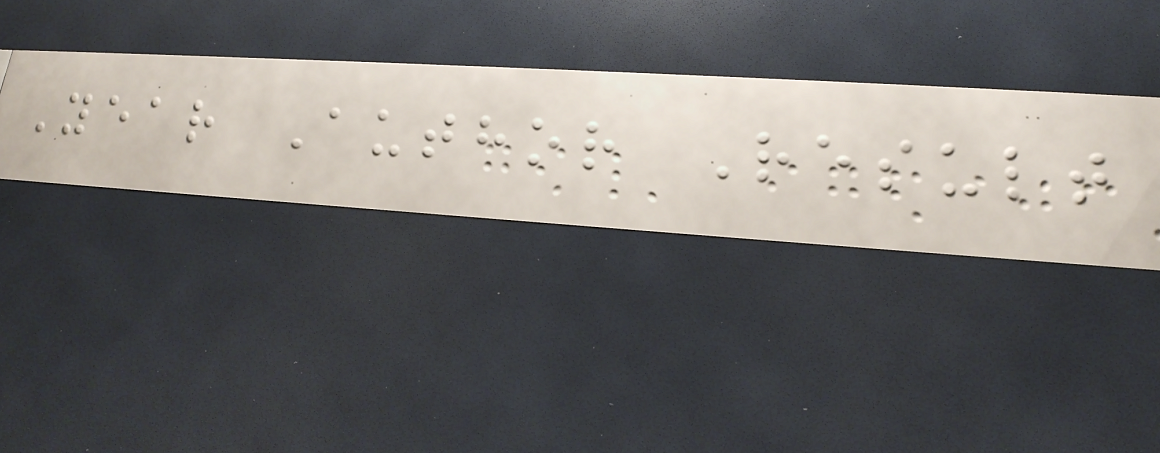Year Author Result
